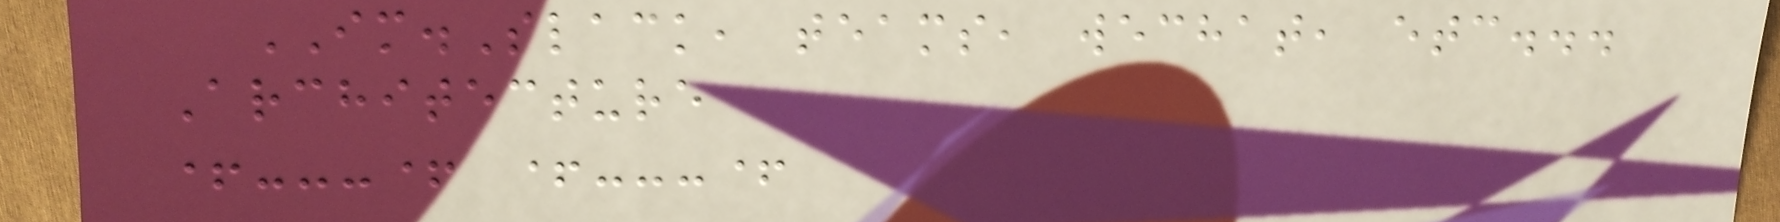IM.Slack, teams, wechat, etc...
Architecture
+---+ +---+
